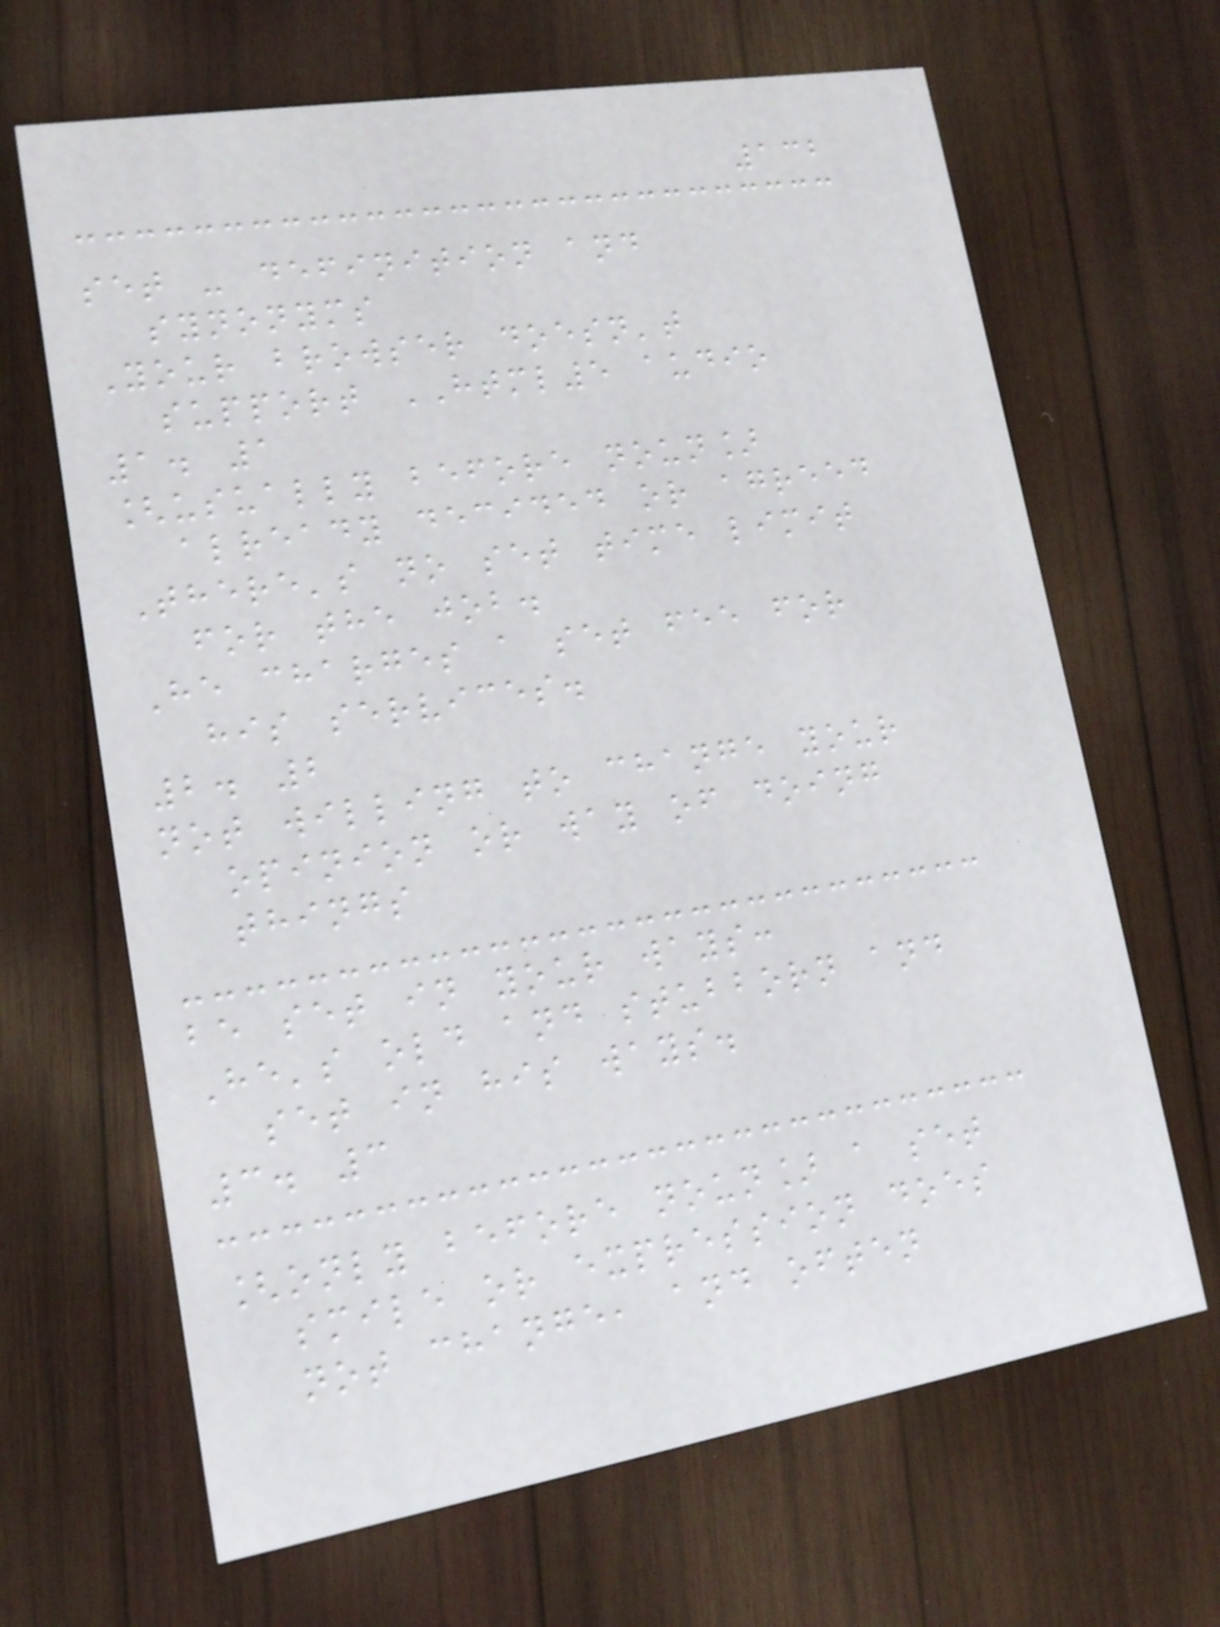132
set - definition and
synonyms
Your browser doesn't
support HTML5 audio
1. 1
[usually before noun]
already decided or agreed
There's no set time limit
for the job.
He charges a set fee for
his services.
2. 2
not willing to change your
opinion or way of doing
things
be set in your ways:
He's old and stubborn and
set in his ways.
3. 3
[only before noun] a set
smile or expression does
not change, and often
